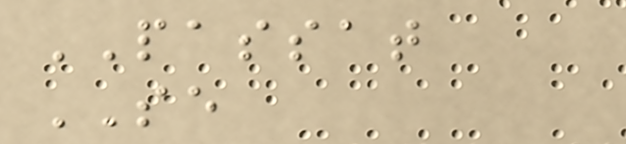PASSAT
SE
